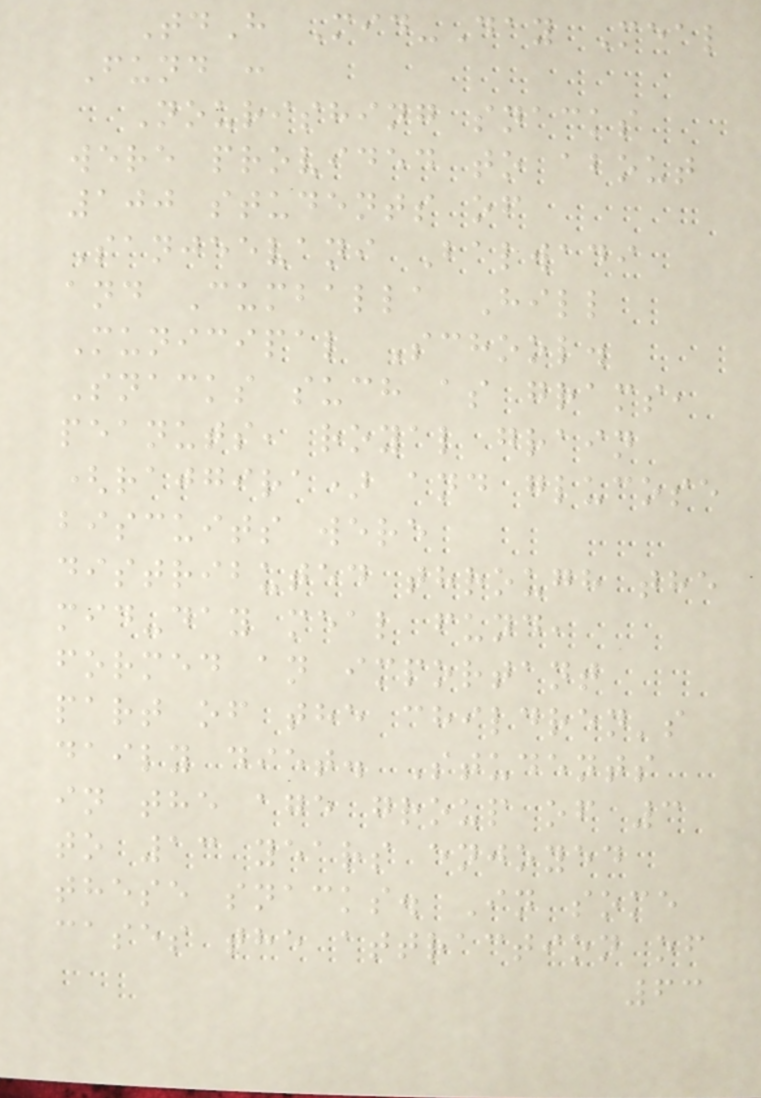TdH Mid-Day Meal
Fund :
Nourishing snacks
were provided to about
100 students of
Sanjeevani Balwadi
and Cumballa Hill
Municipal School.
Snacks such as grams,
peanuts, royal grain
(rajgira) and glucose
biscuits were
distributed through the
mid-day meal fund,
formed an important
part of the children's
daily diet. Students
in the age group of 3
to 13 years enjoyed
these snacks. In some
cases the attraction of
63
